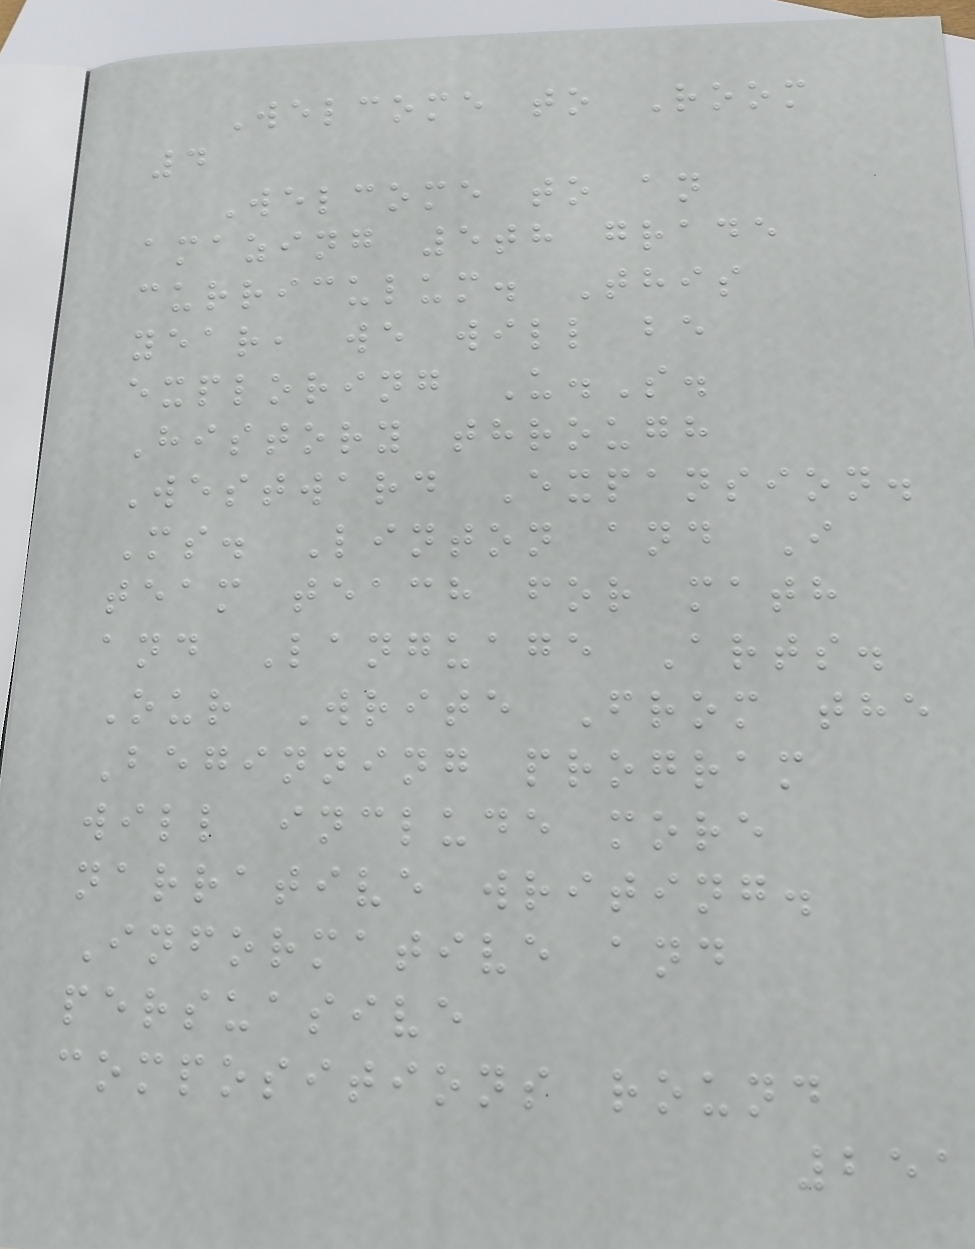Welcome to Room
4
Welcome to an
amazing 5th grade
curriculum. This
year, we will be
exploring U.S.
History through
Westward Expansion.
Ms. Linton and I
team teach for math
and Language Arts.
Our Write From the
Beginning program
will include more
narrative writing.
Informative and
persuasive
compositions round
251
